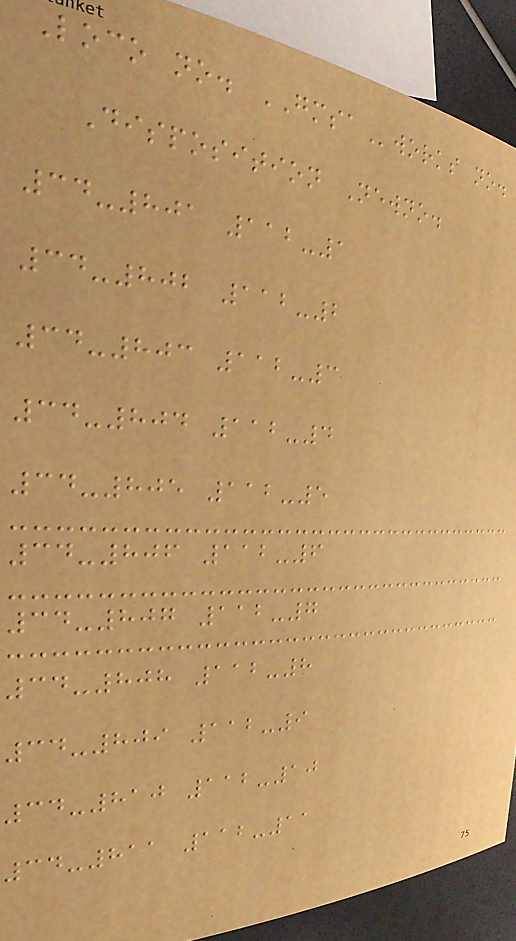Loco no. GMSAworks no.
Disposition Newno.
34-801 112-1
34-802 112-2
34-803 112-3
34-804 112-4
34-805 112-5
34-806 112-6
34-807 112-7
34-808 112-8
34-809 112-9
34-810 112-10
34-811 112-11
